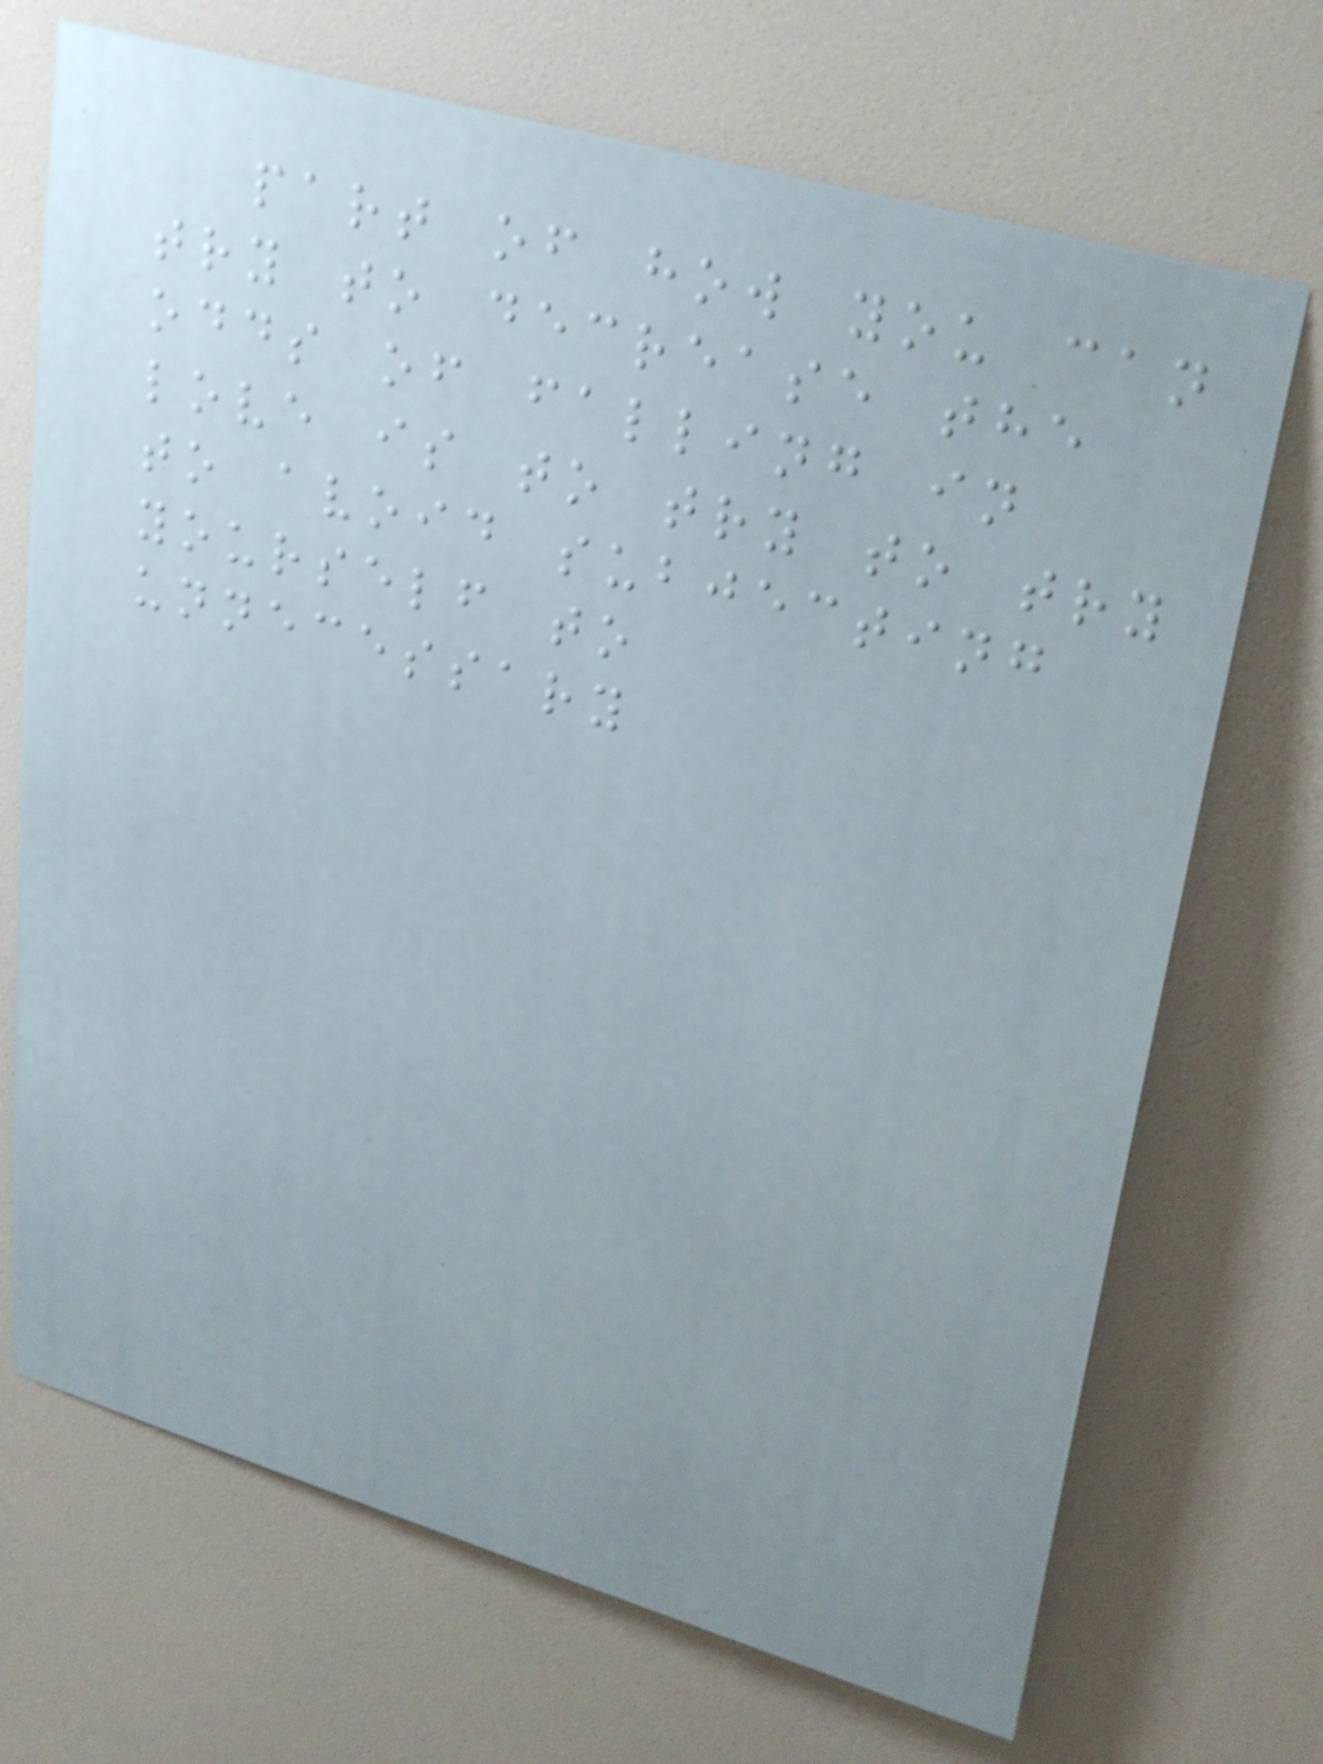part of how you can
try to decrease the
odds of falling in
love is to try to try
to avoid subjecting
yourself to
unnecessary
